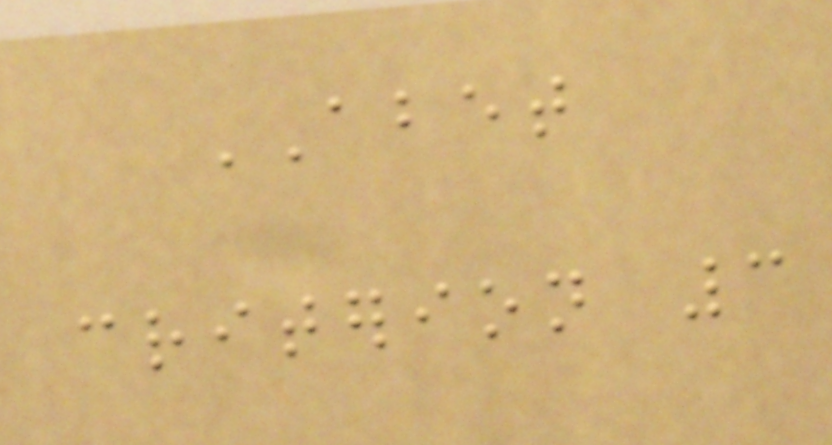ABET
criterion 3
